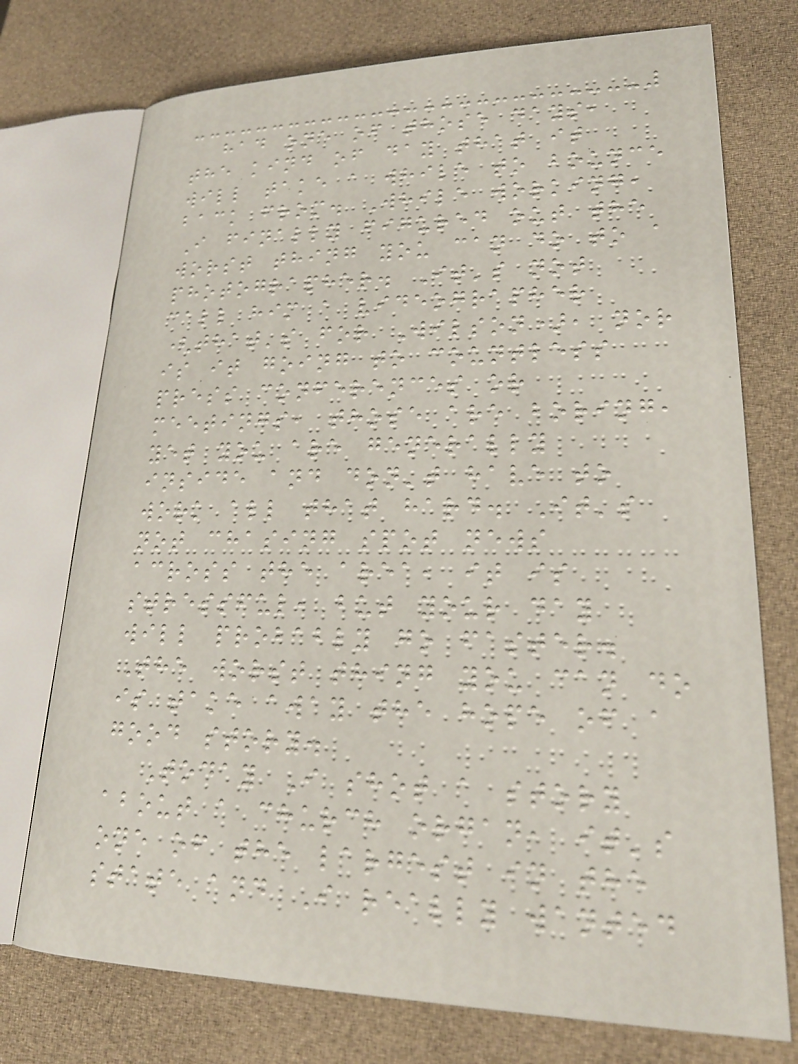had one of those days,
the kind of day that it
will take a while to bounce
back from. While working,
I finally figured out the
worst thing you can do to a
photographer. It's not
call him a videographer
(that's for Wilson), nor
is it going to countless
press conferences or
meetings, those are boring,
yet you are generally
inside and don't have to
work all that hard. It's
not chasing spot news
across the area, it is
stressful, but your day
will probably go faster.
The worst thing you can do
is take away the hope of a
good story.
Today I shot a story
about a church organ, it's
one of the largest in the
state and I really wanted
